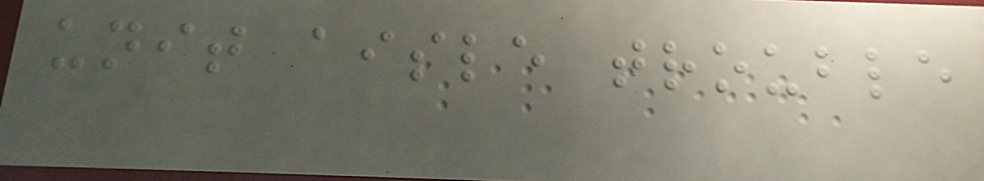unit aisle trouble
